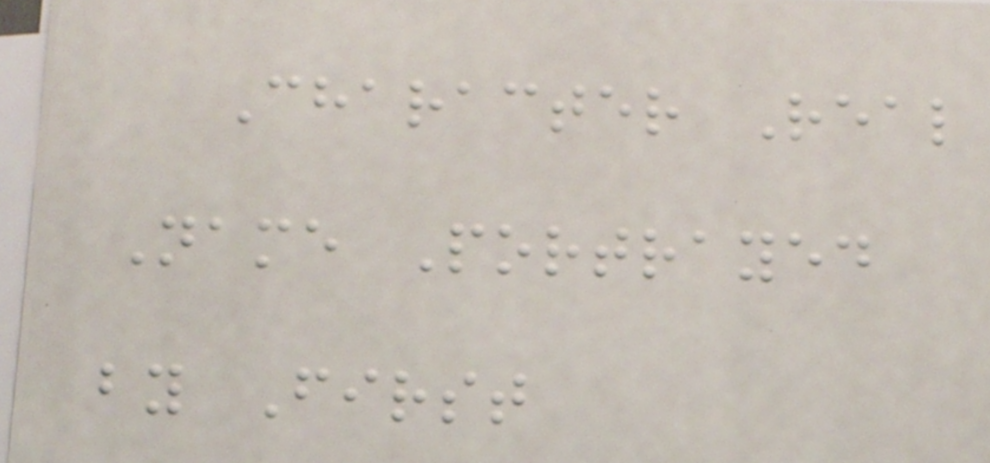Character Real
Name Portrayed
by First
